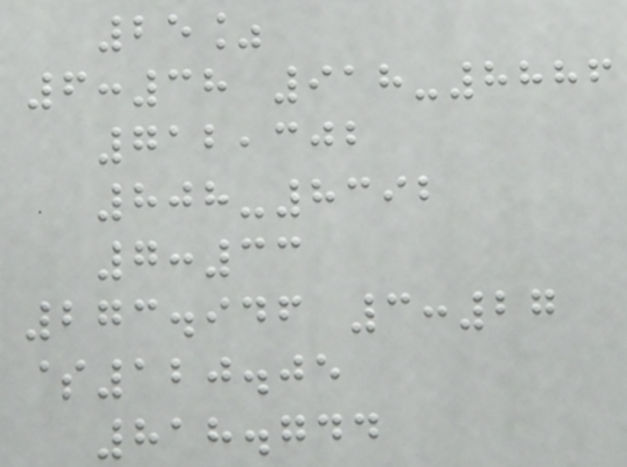25%
6:38 918-8886
712,302
808-8392
7:33
273.946 3:27
$120.05
818.744
